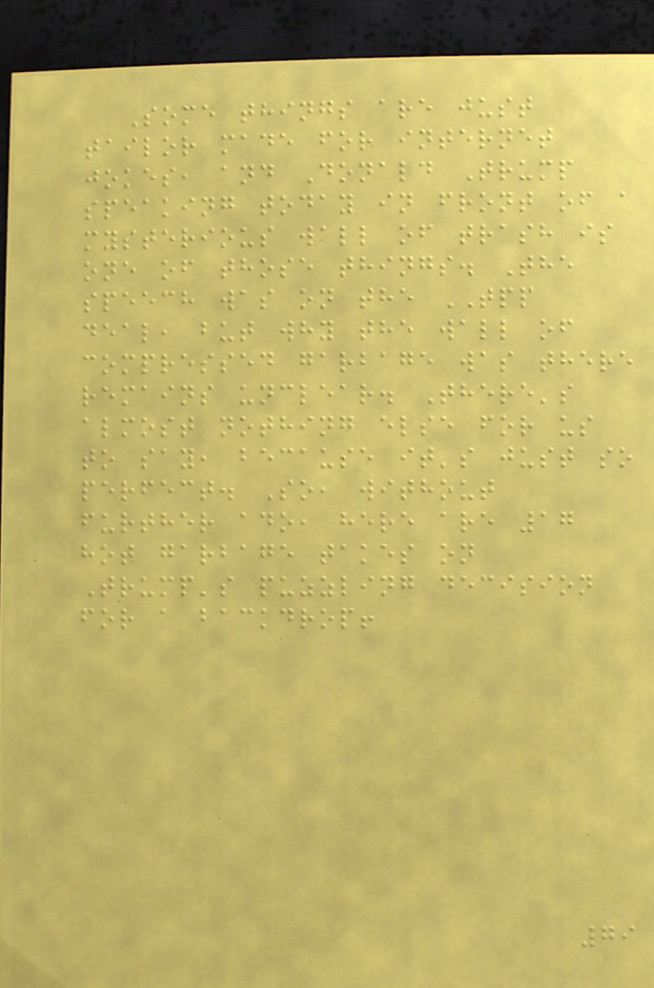Some things are just
tailor made for internet
jokes, and Donald Trump
speaking today in front of a
mysterious wall of trash is
one of those things. The
speech was on the TPP
deal, but why the wall of
compressed garbage was there
remains unclear. There's
almost nothing else for us
to say, because it's just so
perfect. So, without
further ado, here are 17
hot garbage takes on
Trump's puzzling decision
for a backdrop!
79
